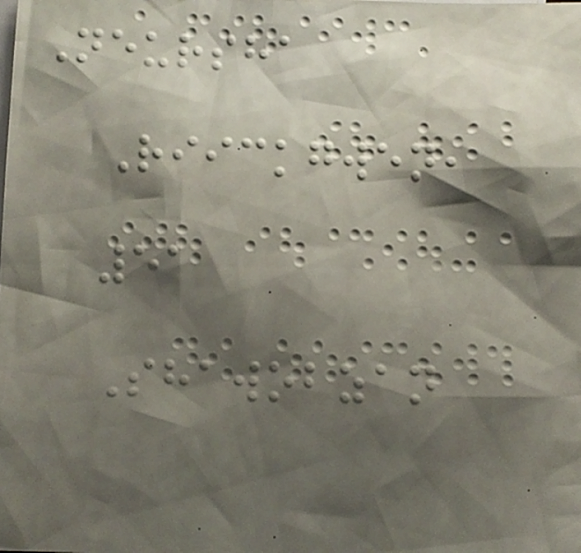Neursha
Riickgwen,
51
Shawobzan
